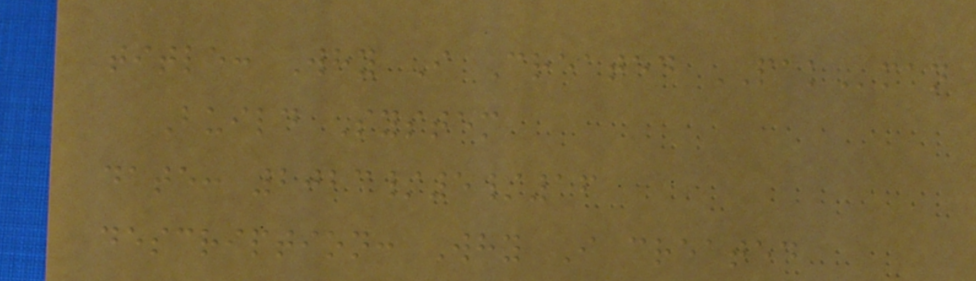title: Why I Created PAKman
Build System
date: 2023/5/16
description: Why I created
